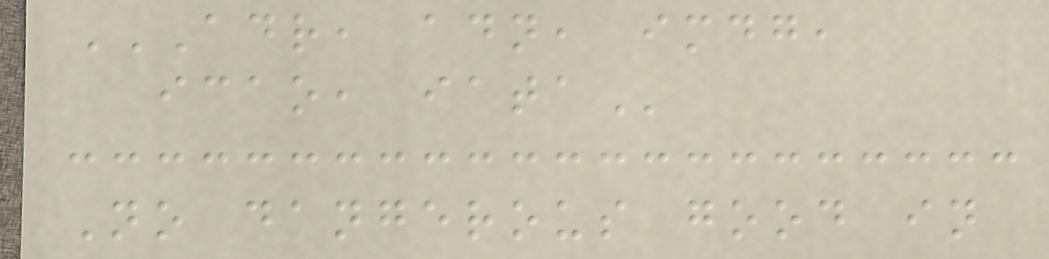ADR, ADN, IMDG,
ICAO, IATA
No dangerous good in
